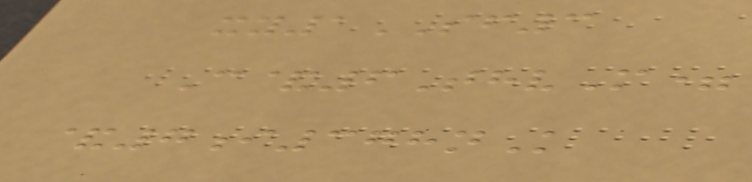xy1SF3
C&6ThvM=
&7i378nK
